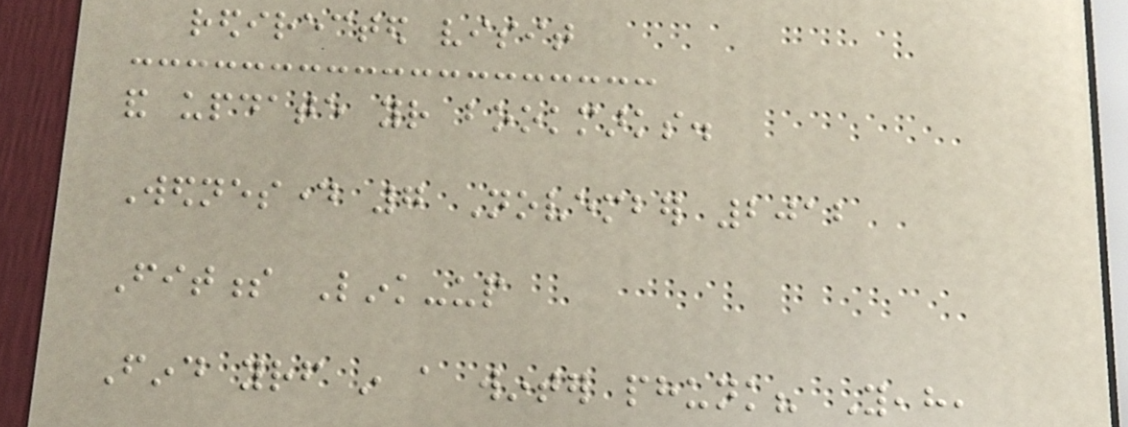redirected visit
and update your bookmarks.
Wednesday 7 November 2012
Fitness Link-up
Find yourself in a winter phunk? Yeah,
